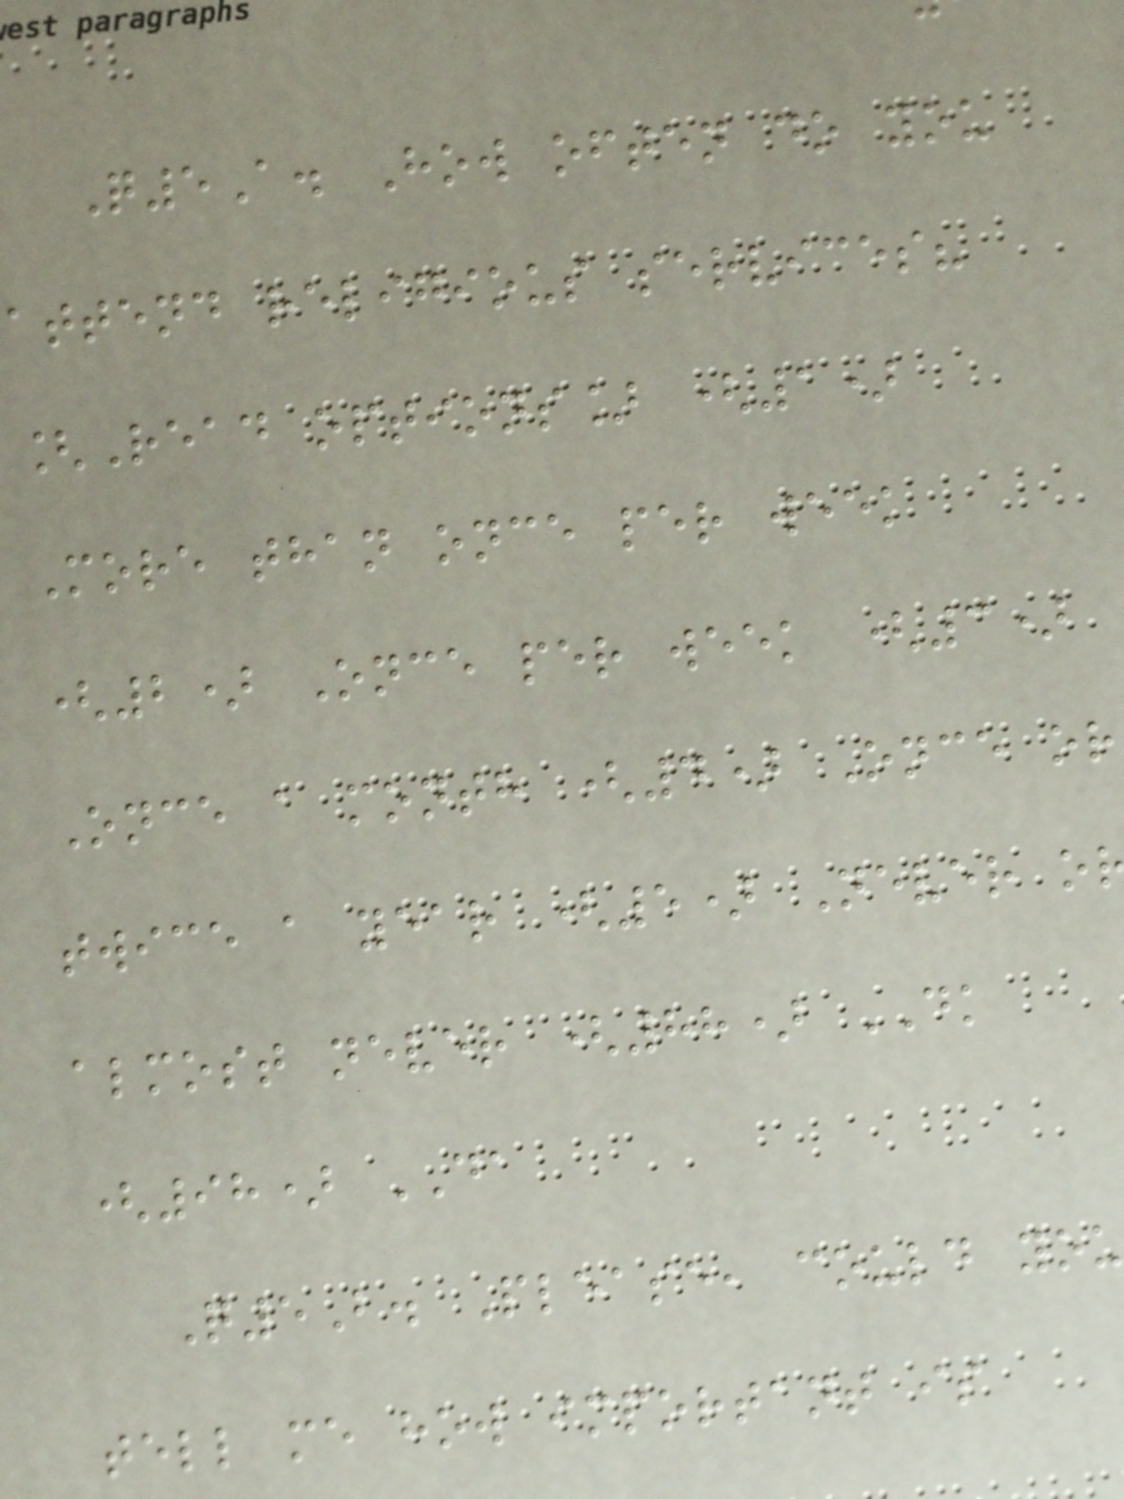Q5A. How often do you
attend religious services?
[Read options] (1)
More than once per week
(2) Once per week (3)
Once a month (4) Once or
twice a year (5) Never o
almost never (88) DK
(98) DA
Q5B. Please, could you
tell me how important is
